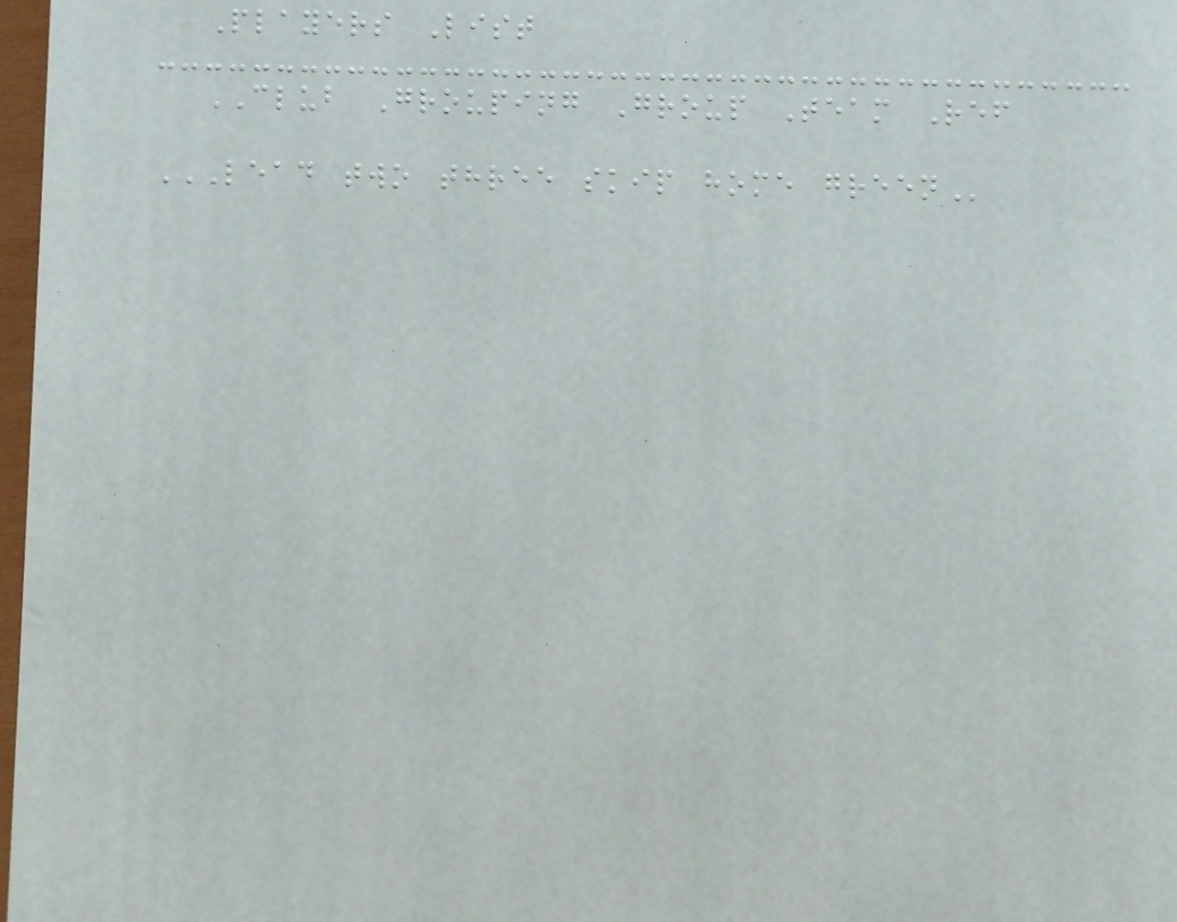Players List
CLUB Grouping Group Team Ref
LEAD TWO THREE SKIP HOME GREEN
